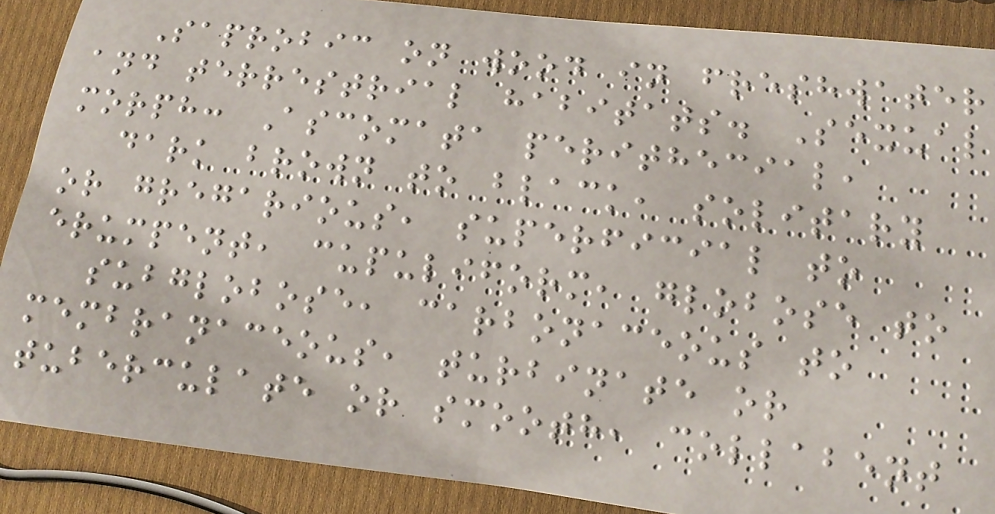Saprobic on wood in freshwater
and terrestrial habitats. Sexual
morph: Ascomata perithecial,
dark brown to black, solitary
or gregarious, superficial to
erumpent, cupuliform, globose to
subglobose, carbonaceous to
membranaceous, turbinate or
tuberculate or smooth, collabent
